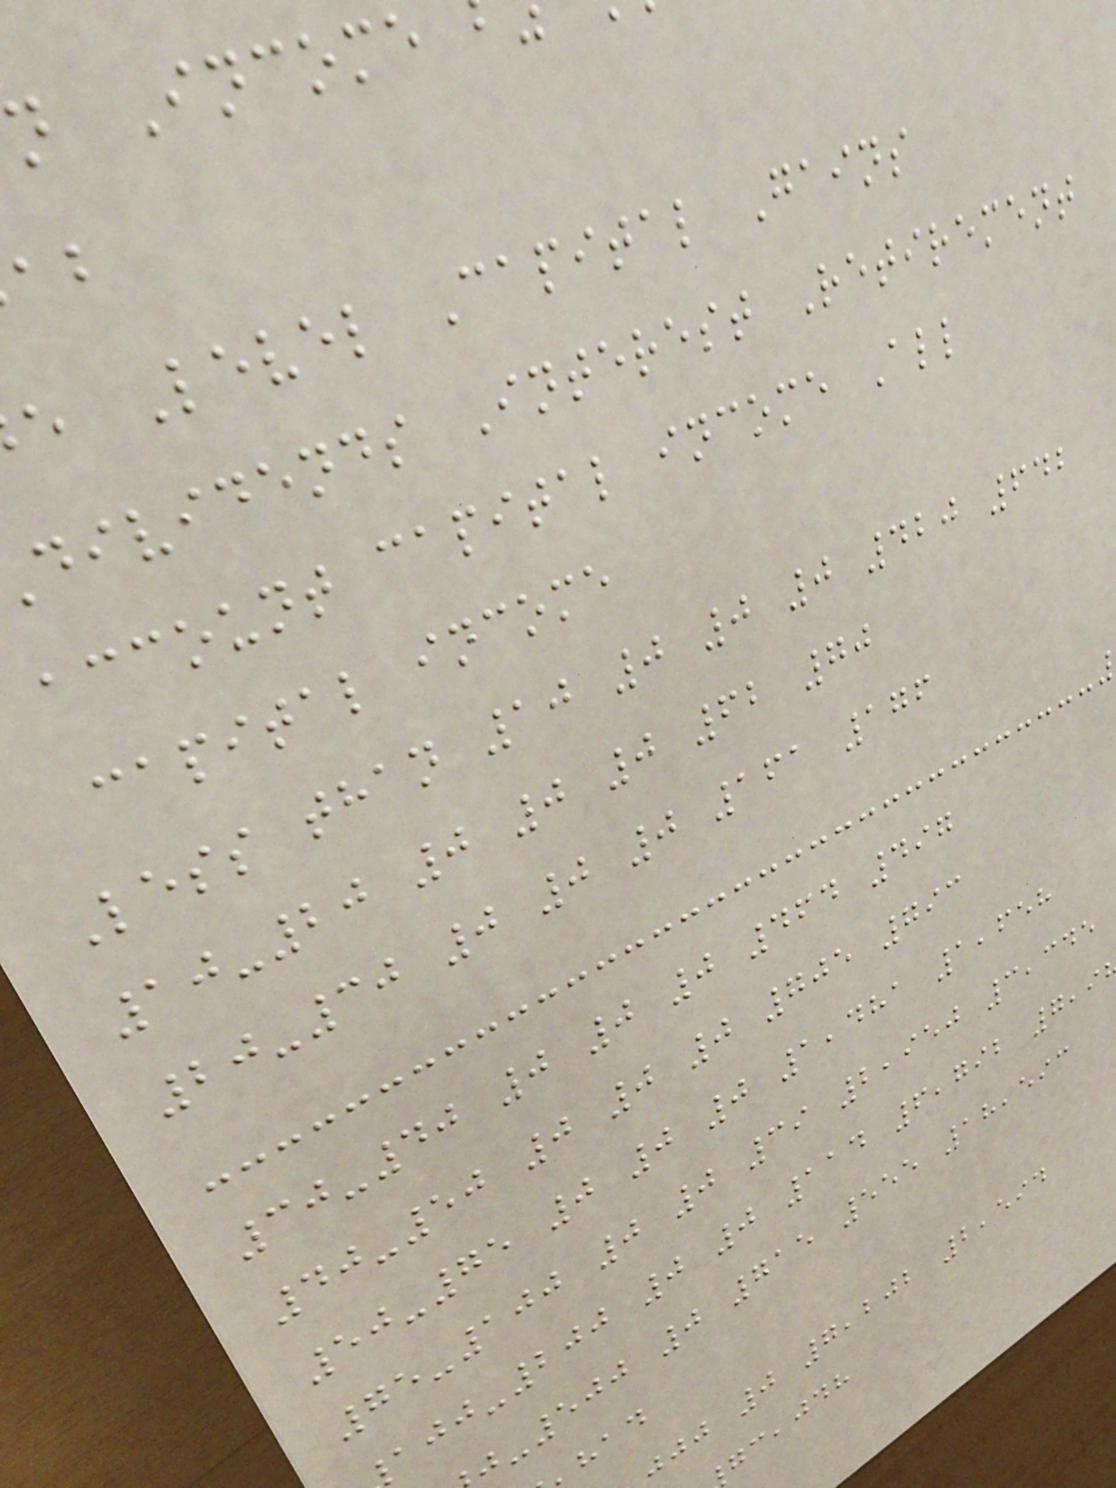n Income
e Level Capital Gains
dividends Interest Retirement
account capital income All
capital income
Less than 10 0 0 0 420 642
10-20 0 0 0 62 70
20-30 0 0 0 161 176
30-40 0 0 0 464 497
40-50 0 0 0 705 793
50-75 0 0 0 1,481 1,658
75-100 0 0 39 2,950 3,345
-200 0 0 114 6,792 7,9
-500 0 715 555 18,593
jjj 0 7,202 2,594
,jdh
